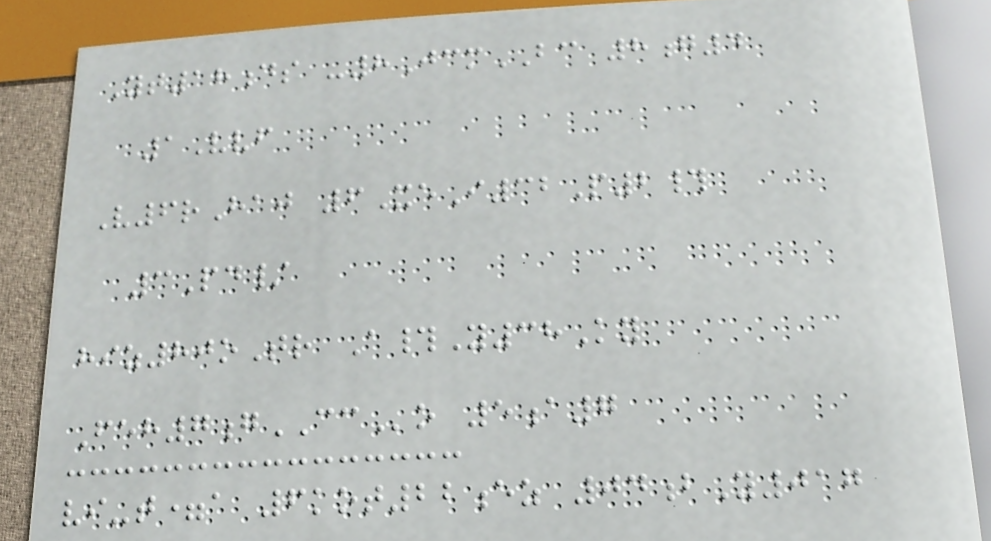Yt18ds -8JcmBC 8g4
1Vvf
V6rHaj 6XeI32P2#
3Pd/
hiz80oTr A#Y38Ky
Feh7gCCo 5a7
vi-t=a 6kot22ez 04bY017
